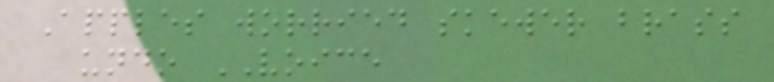Apples worried skewer brass
undo VOICE
